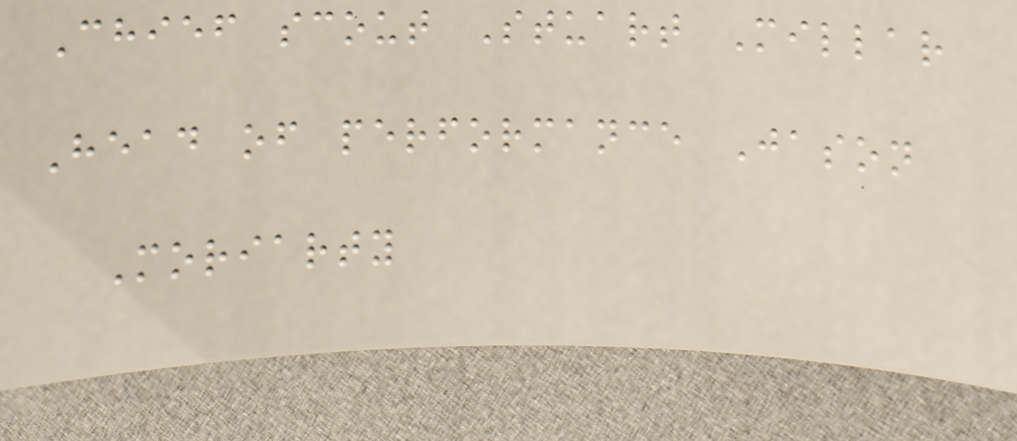Chief scout Stuart Millar
Head of performance Jason
Moriarty
